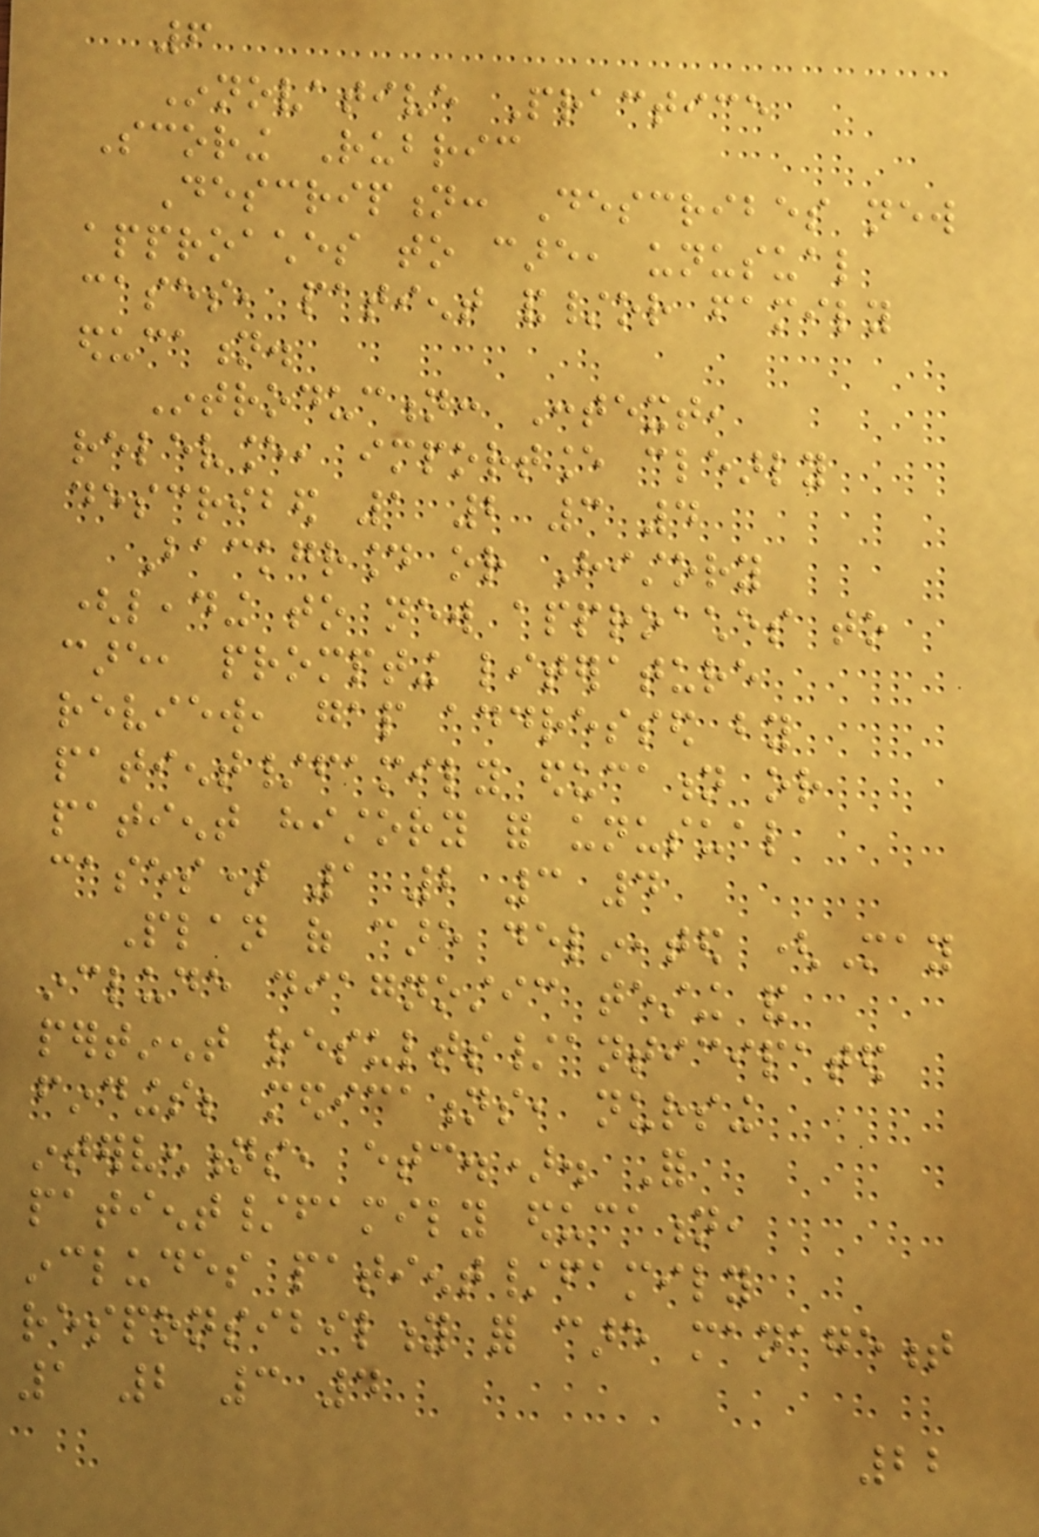6
Innovative Practice
Scoring Rubric
Description: Describes new
approaches to care, unusual
cases, patient and/or family
education.
Introduction: Context,
relevance, importance clearly
described 1 2 3 4
Background or History
(leading to new approaches to
care, prompting literature
review, gap addressed by
patient/family education or
patient history for unusual
cases) 1 2 3 4
Plan of care delineated (May
include diagnostic testing and
pertinent results/anticipated
findings; medications, nursing
interventions, etc.). For
patient/family education,
includes patient/family
responsibility for care management
1 2 3 4
22
